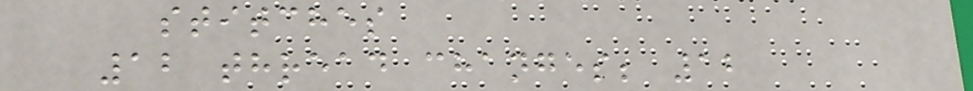stitches
12 thread changes; 12
